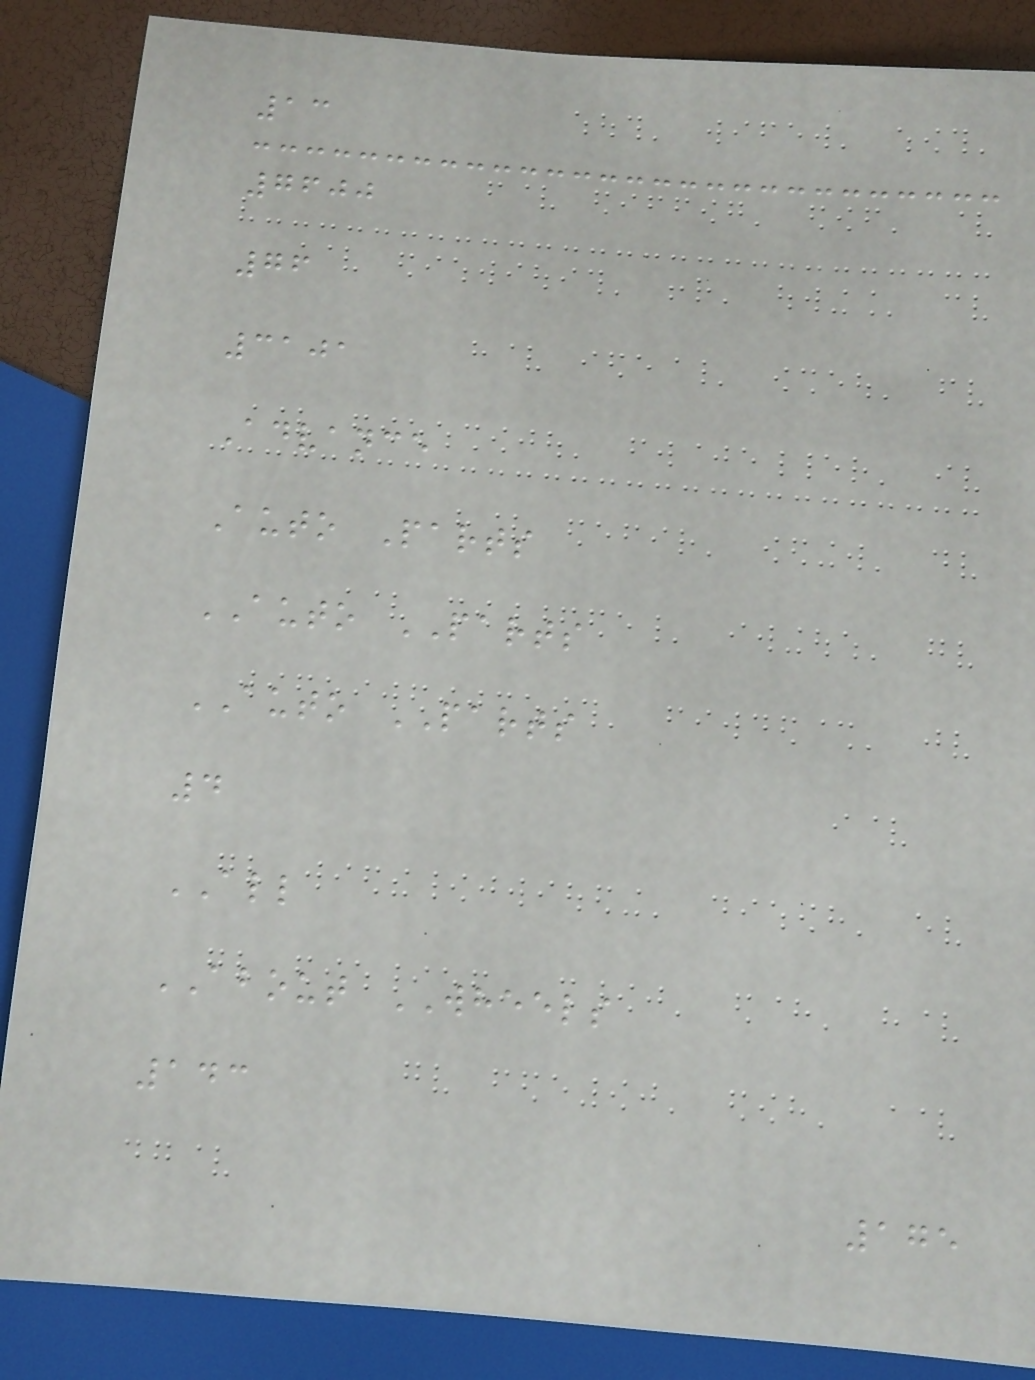13
7600
76
3101
Advance
Auto Parts
AUTO PARTS
AUTO PARTS
4
ALL
ABOUT WHEELS
143
175
